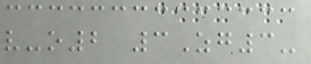v-o2 3Zg3-
